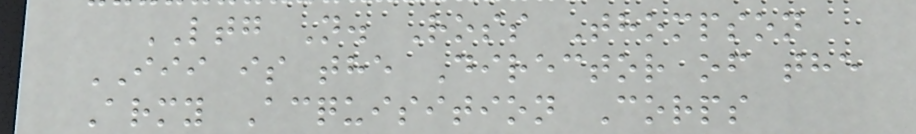LTG N. Ross Thompson
III is the Director of the
Army Acquisition Corps
